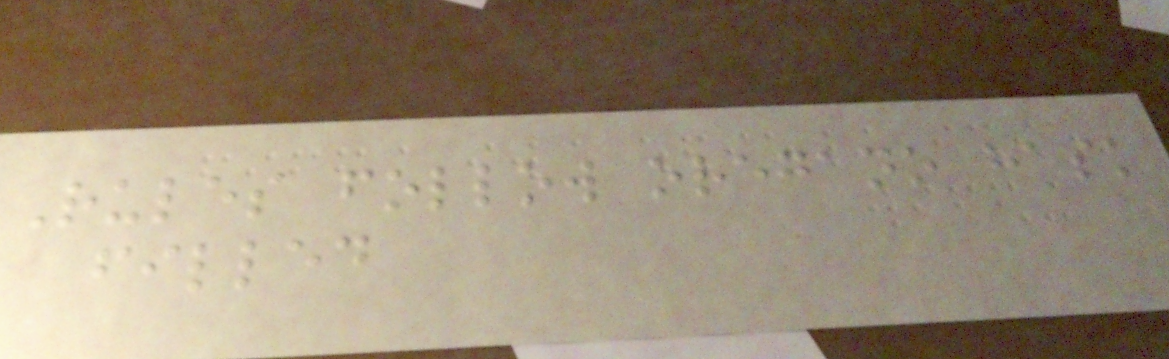Rules follow oregano hask
filled
